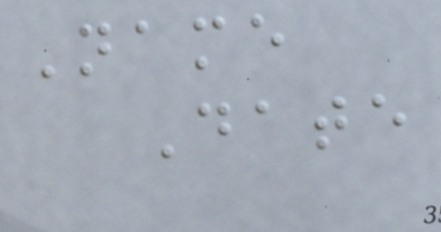Name
Date
